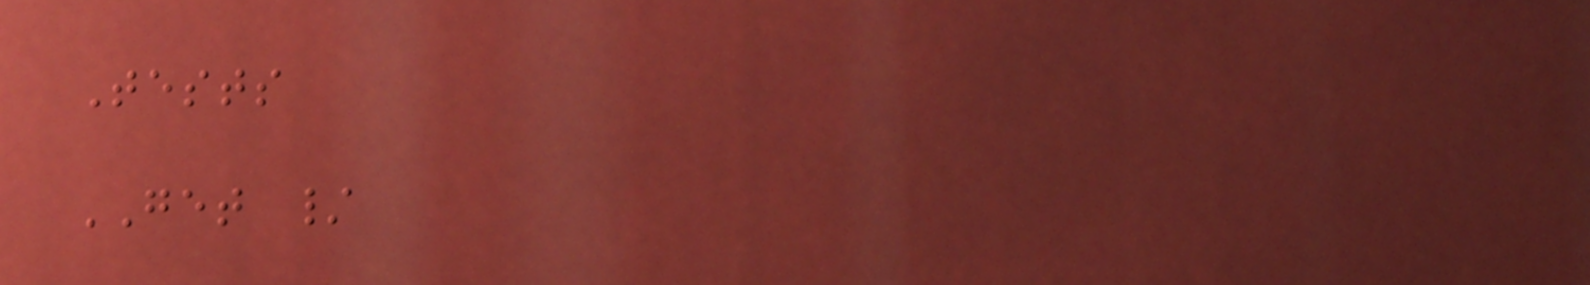Tests
GET /
